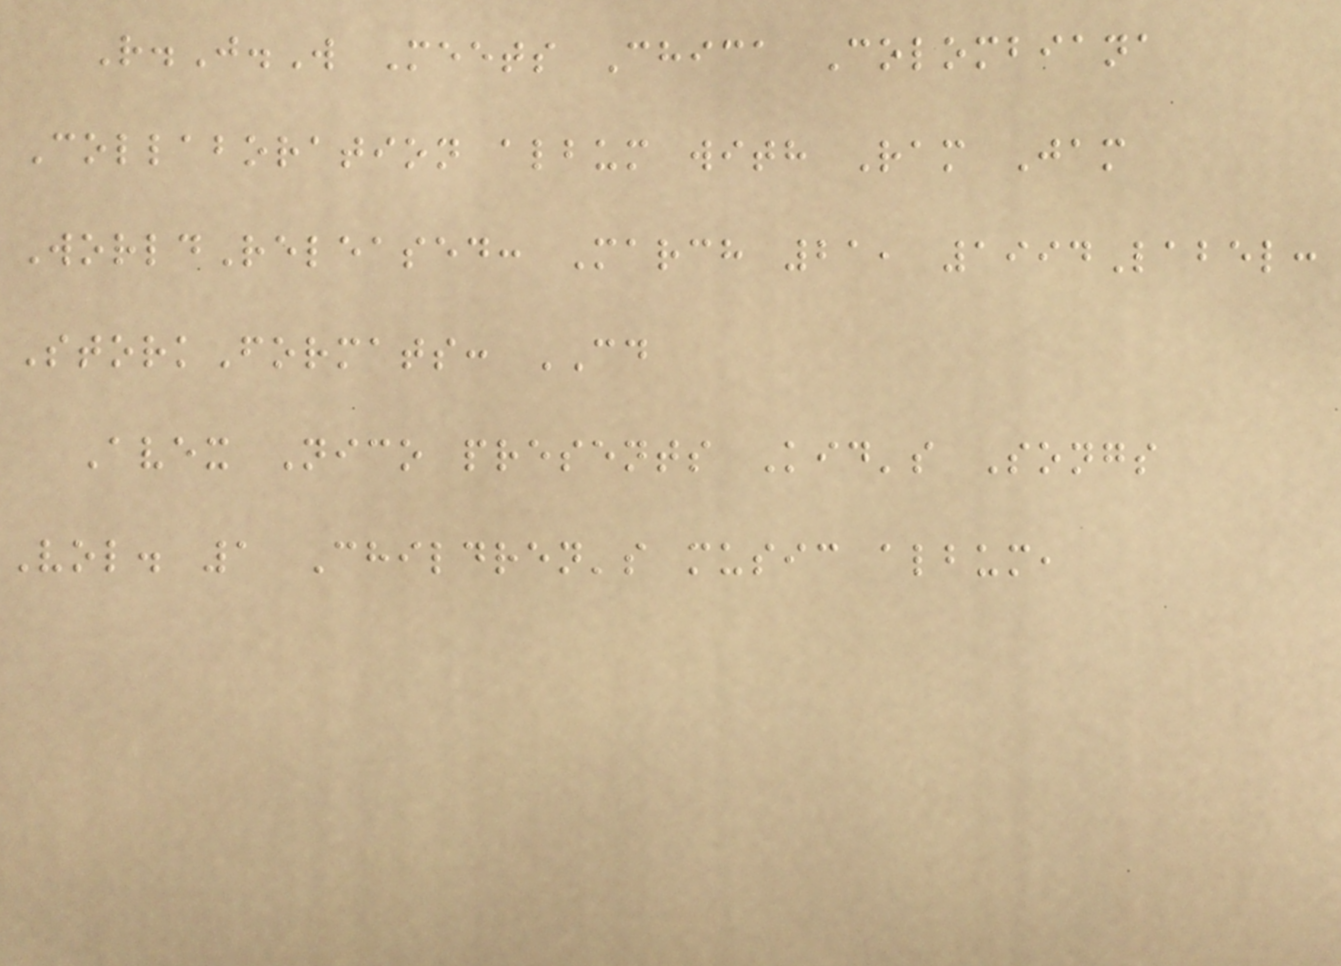R.J.W Meets Chica Colombiana
Collaboration album with Ram Jam
WorldReleased: March 21, 1994Label:
StorkFormats: CD
Avex Nico presents Kid's Songs
Vol. 1 Children's music album,
